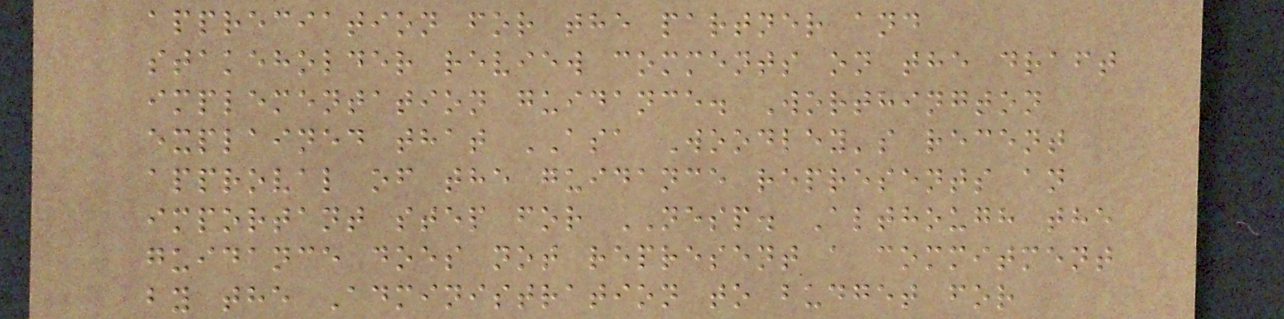appreciation for the partner and
stakeholder review comments on the draft
implementation guidance. Worthington
explained that ASA Woodley's recent
approval of the guidance represents an
important step for NESP. Although the
guidance does not represent a commitment
by the Administration to budget for
